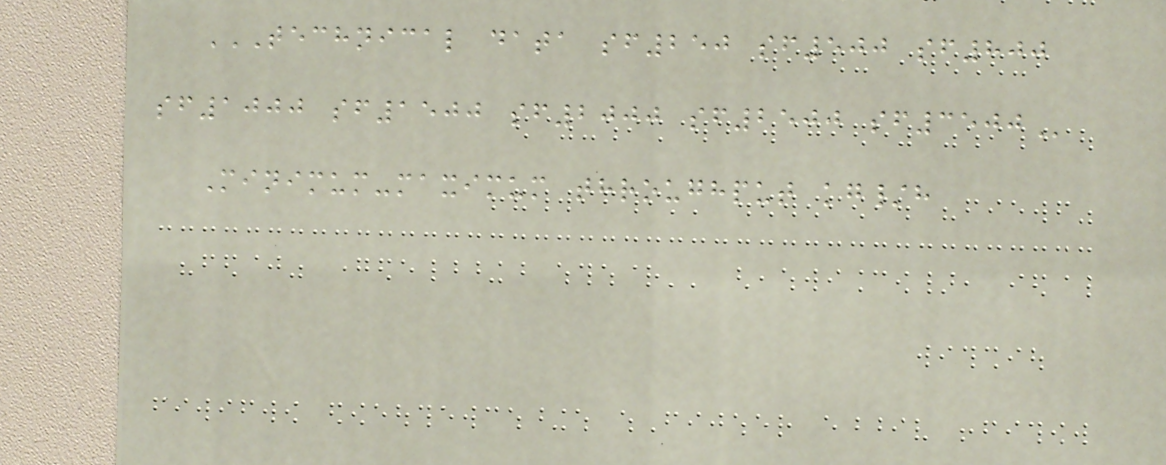TECHNICAL DATA SF250 SF500 SF800
SF1000 SF1500 SF2000 SF2500 SF3500
Minimum-maximum throughput kg/h
